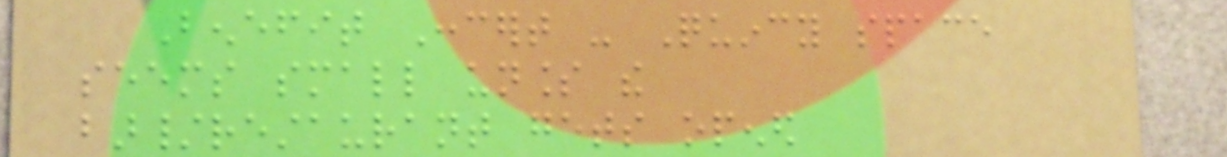Benefit Concert - Quincy space
seems small unless the
bar/restaurant gets opened
